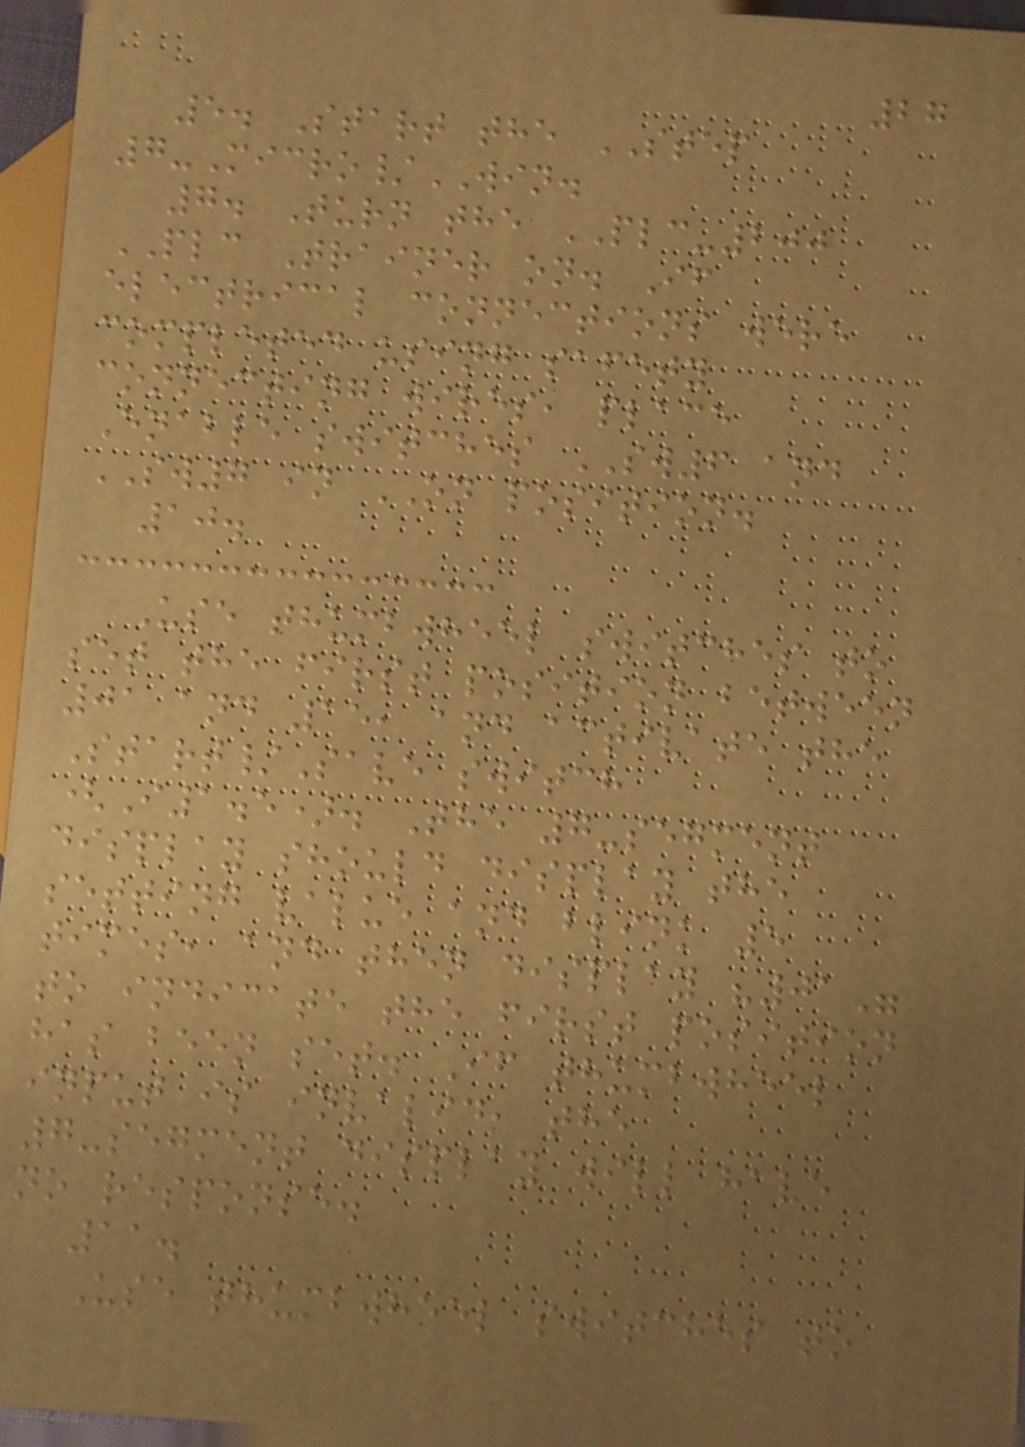27
5. Start the STEP
7-Micro/WIN.
7. Turn the PLC-200
PLC Trainer on. If
electrical connections were
completed using safety
connecting wires, place
Enable switches SW6 and
SW7 in ON position.
10.
Use thumbwheel switches to
set the first position between
01 and 15, and activate the
Start/Save switch
(I1.5). The 7-segment
display should display the
setting value and blink 5
times, and then display "01"
to indicate the first position
has been set. If thumbwheel
input is invalid, the
7-segment display will have
no response.
11.
Use thumbwheel switches to
